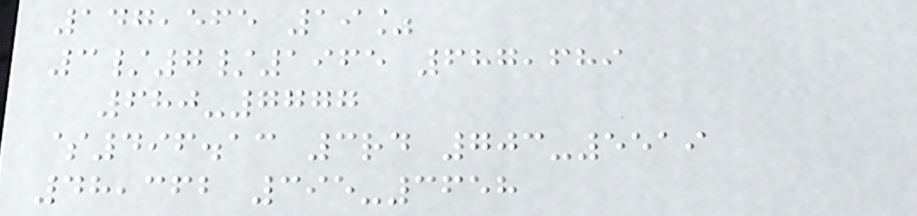147,565 19%
3/7/1965 687,689
680-7777
$496.13 3rd 703-5519
48,362 395-3658
